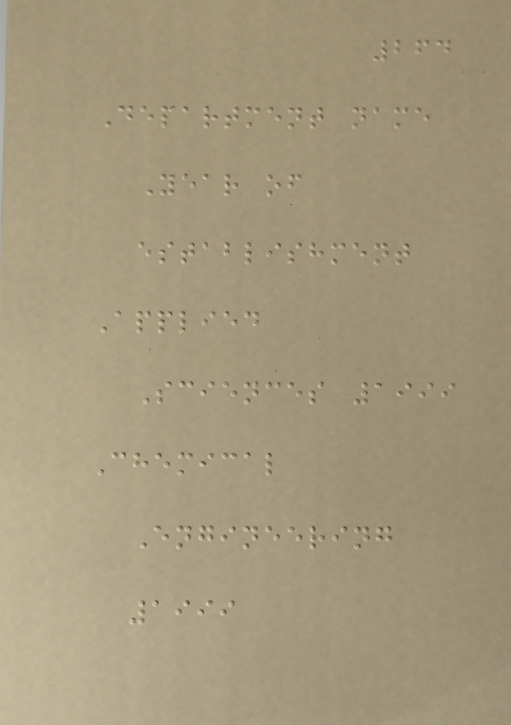264
Department name
Year of
establishment
Applied
Sciences 1999
Chemical
Engineering
1999
